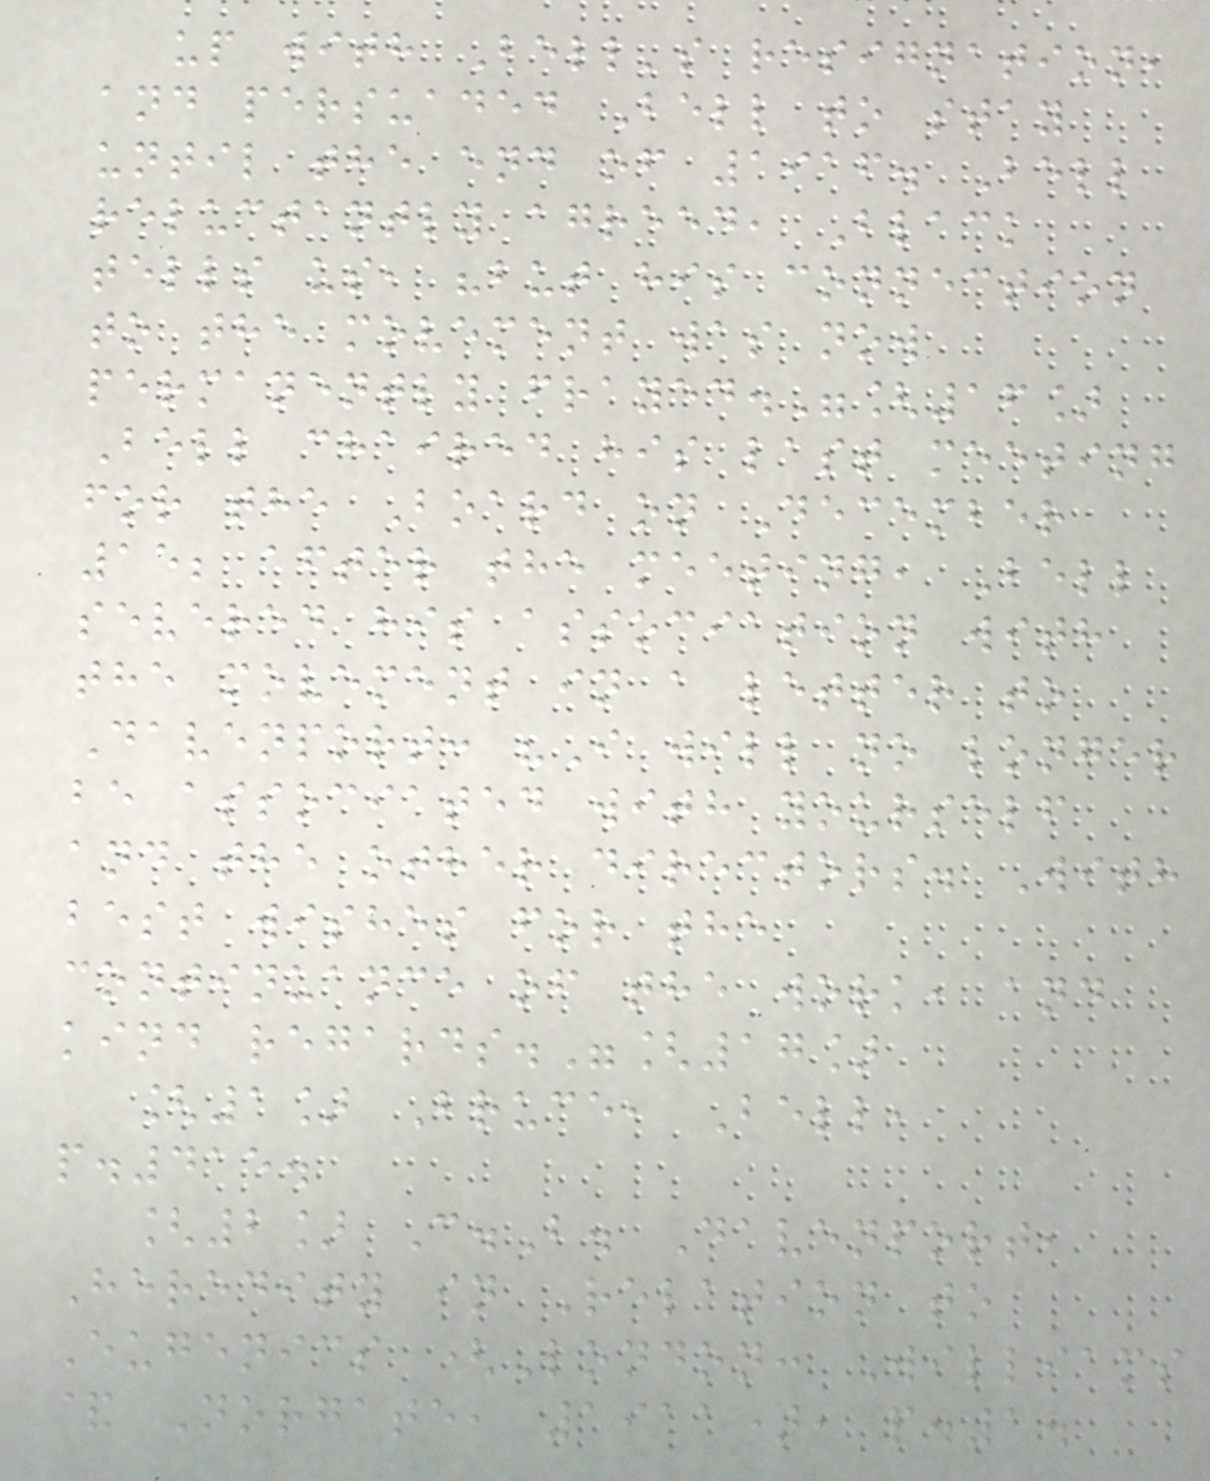up with Bell's resignation,
and persuaded Bell to stay
until the end of 1916. Bell
reluctantly agreed, Black
tells us, "but his connection
to the movement was now
permanently frayed."[16]
Bell chaired his last meeting
for the Board on December
15; after the meeting, Bell
severed his association with
the movement in a letter to
Davenport: "I will no longer
be associated with yourself
and the other directors. With
best wishes for the
continuance of the work, and
kind regards."[17]
[1] Bruce, Bell,
p.415.
[2] C.B. Davenport,
Heredity in Relation to
Eugenics (London: Williams
& Norgate, 1911), p.1.
